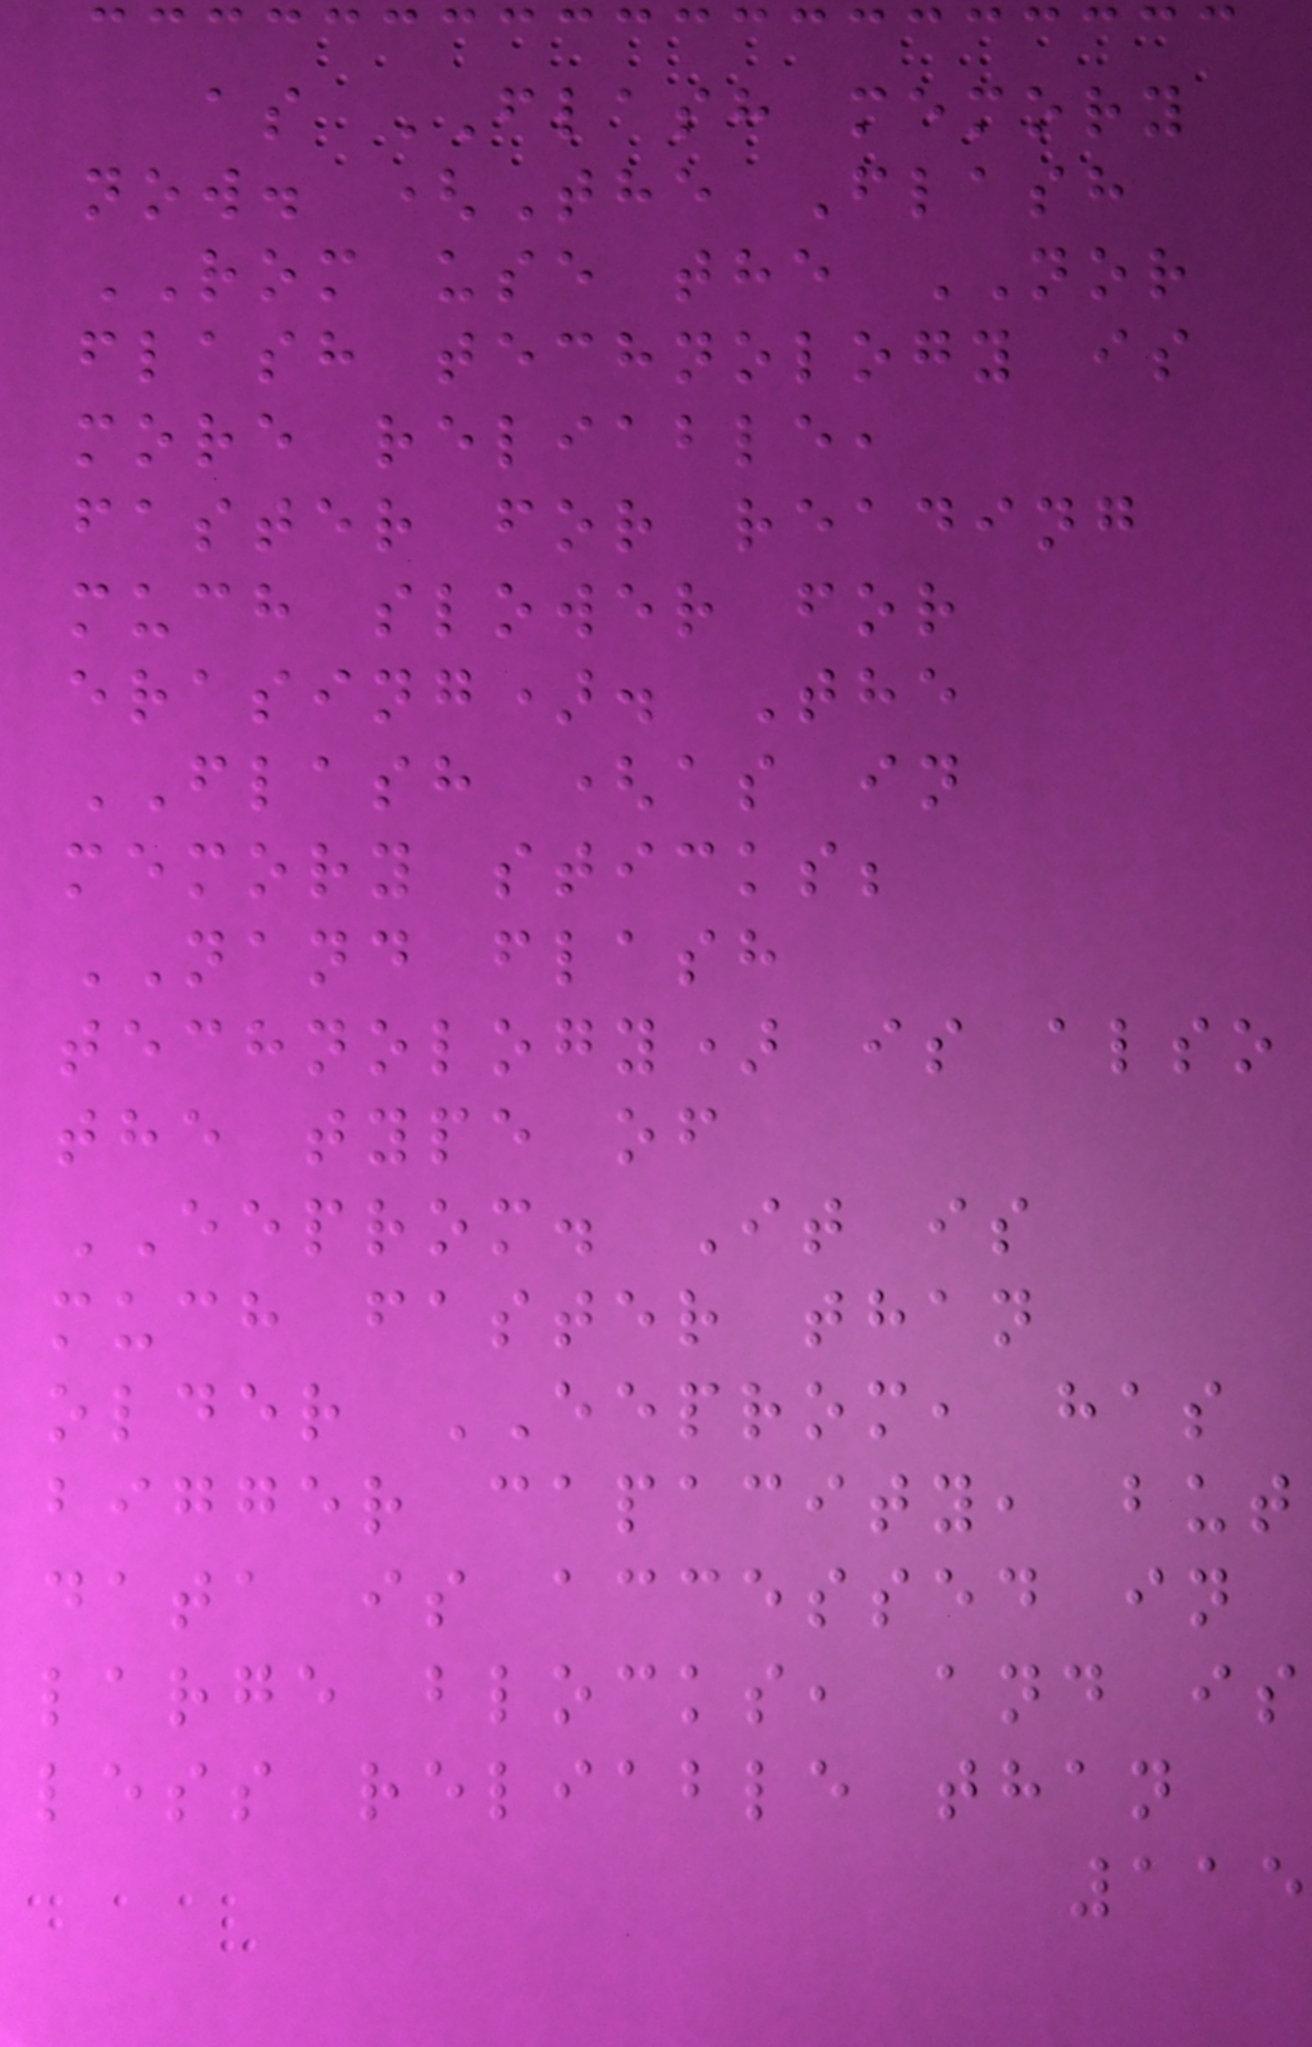as FLASH memory
now. (The Flash
ROM use the NOR
flash technology is
more reliable,
faster for reading
much slower for
erasing). The
FLASH (as in
memory sticks;
NAND flash
technology) is also
the type of
EEPROM. It is
much faster than
older EEPROM, has
bigger capacity, but
data is accessed in
large blocks, and is
less reliable than
115
